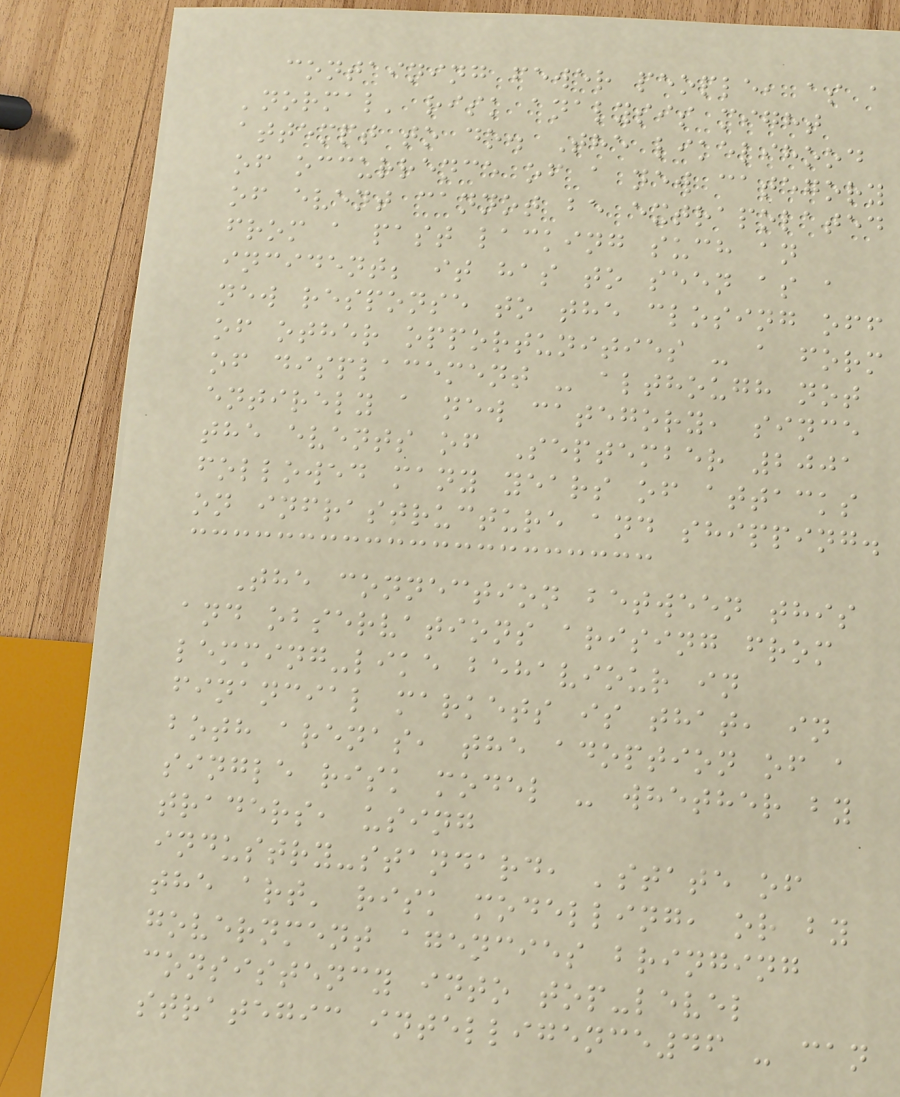containing fewer people, as a
'normal' risk analysis might
attempt to do. The likelihood
of occurrence of a new category
of event cannot be extrapolated
from a past lacking such an
incident; it has to seen as a
new response to the closing off
of other opportunities - a form
of displacement - although not
entirely a new category, since
the events of September 2001
followed many years of attacks
on infrastructure and shipping.
The connection between this
and observations arising from
lemming-like behaviour in
financial markets is that, in
both arenas, the adoption of a
single risk model - whether by
traders, using
industry-standard, 'state of
the art' risk modelling, or by
government agencies bringing
consistency into top-level
strategic intelligence46 - can
